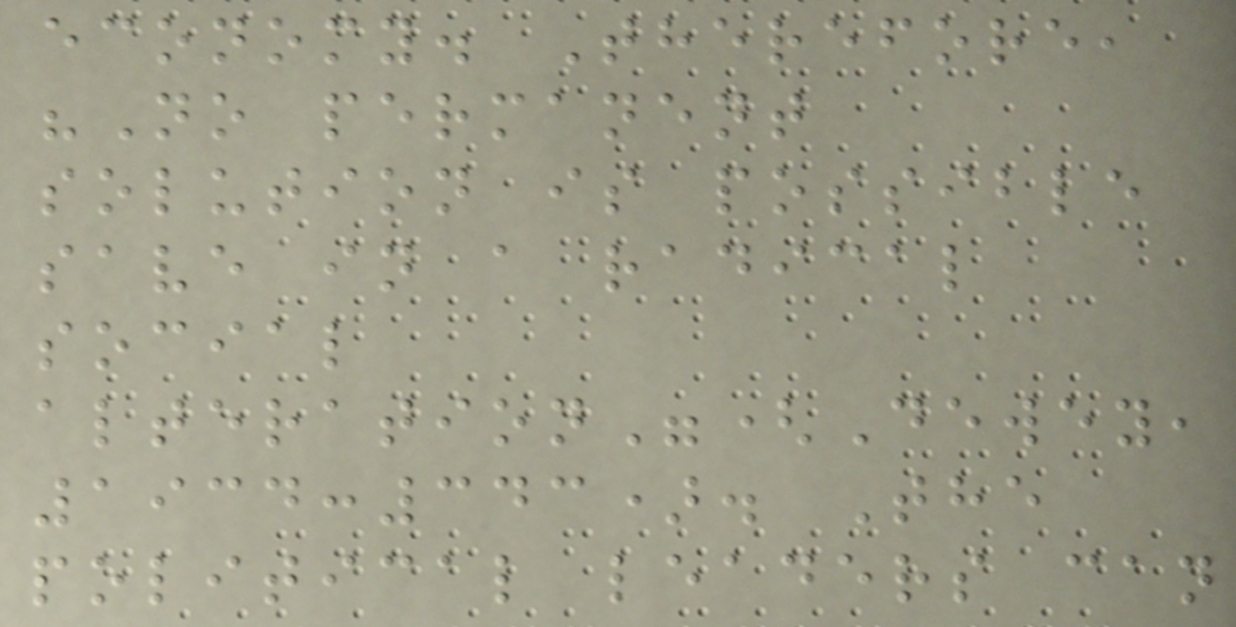economy. Therefore,
"No permanent
solution is possible
save in a radical
social
alteration"(Dewey,
1934:343). The
political leaders can
